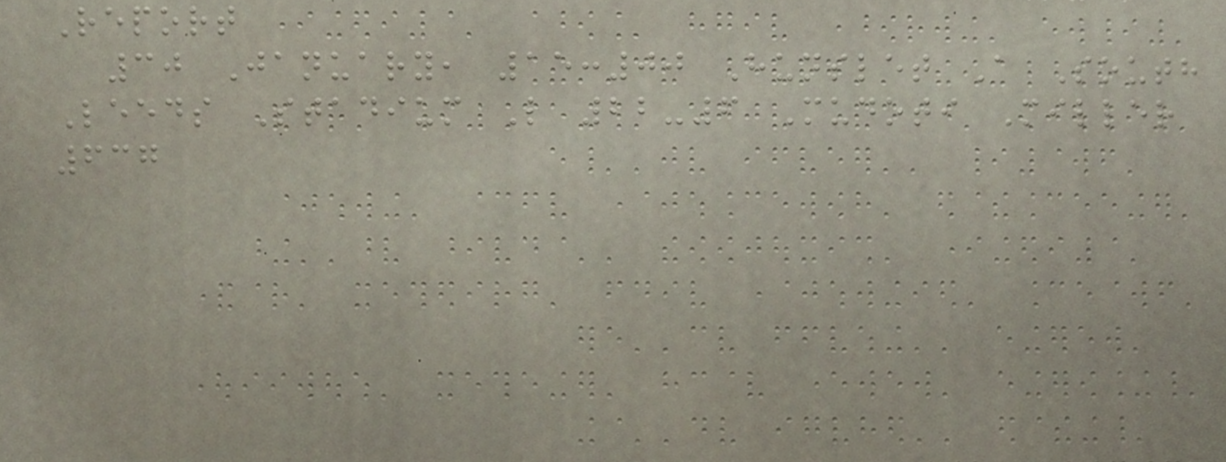Report
30 January, 15:00 Hunslet A South
Leeds Stadium L 22-6 Mudoti Miller
637
